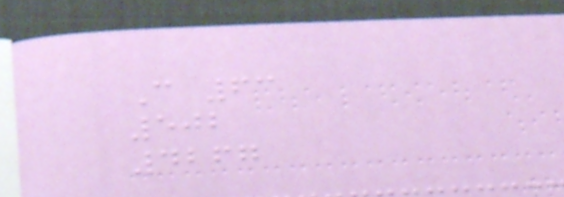C 63
502
4267
